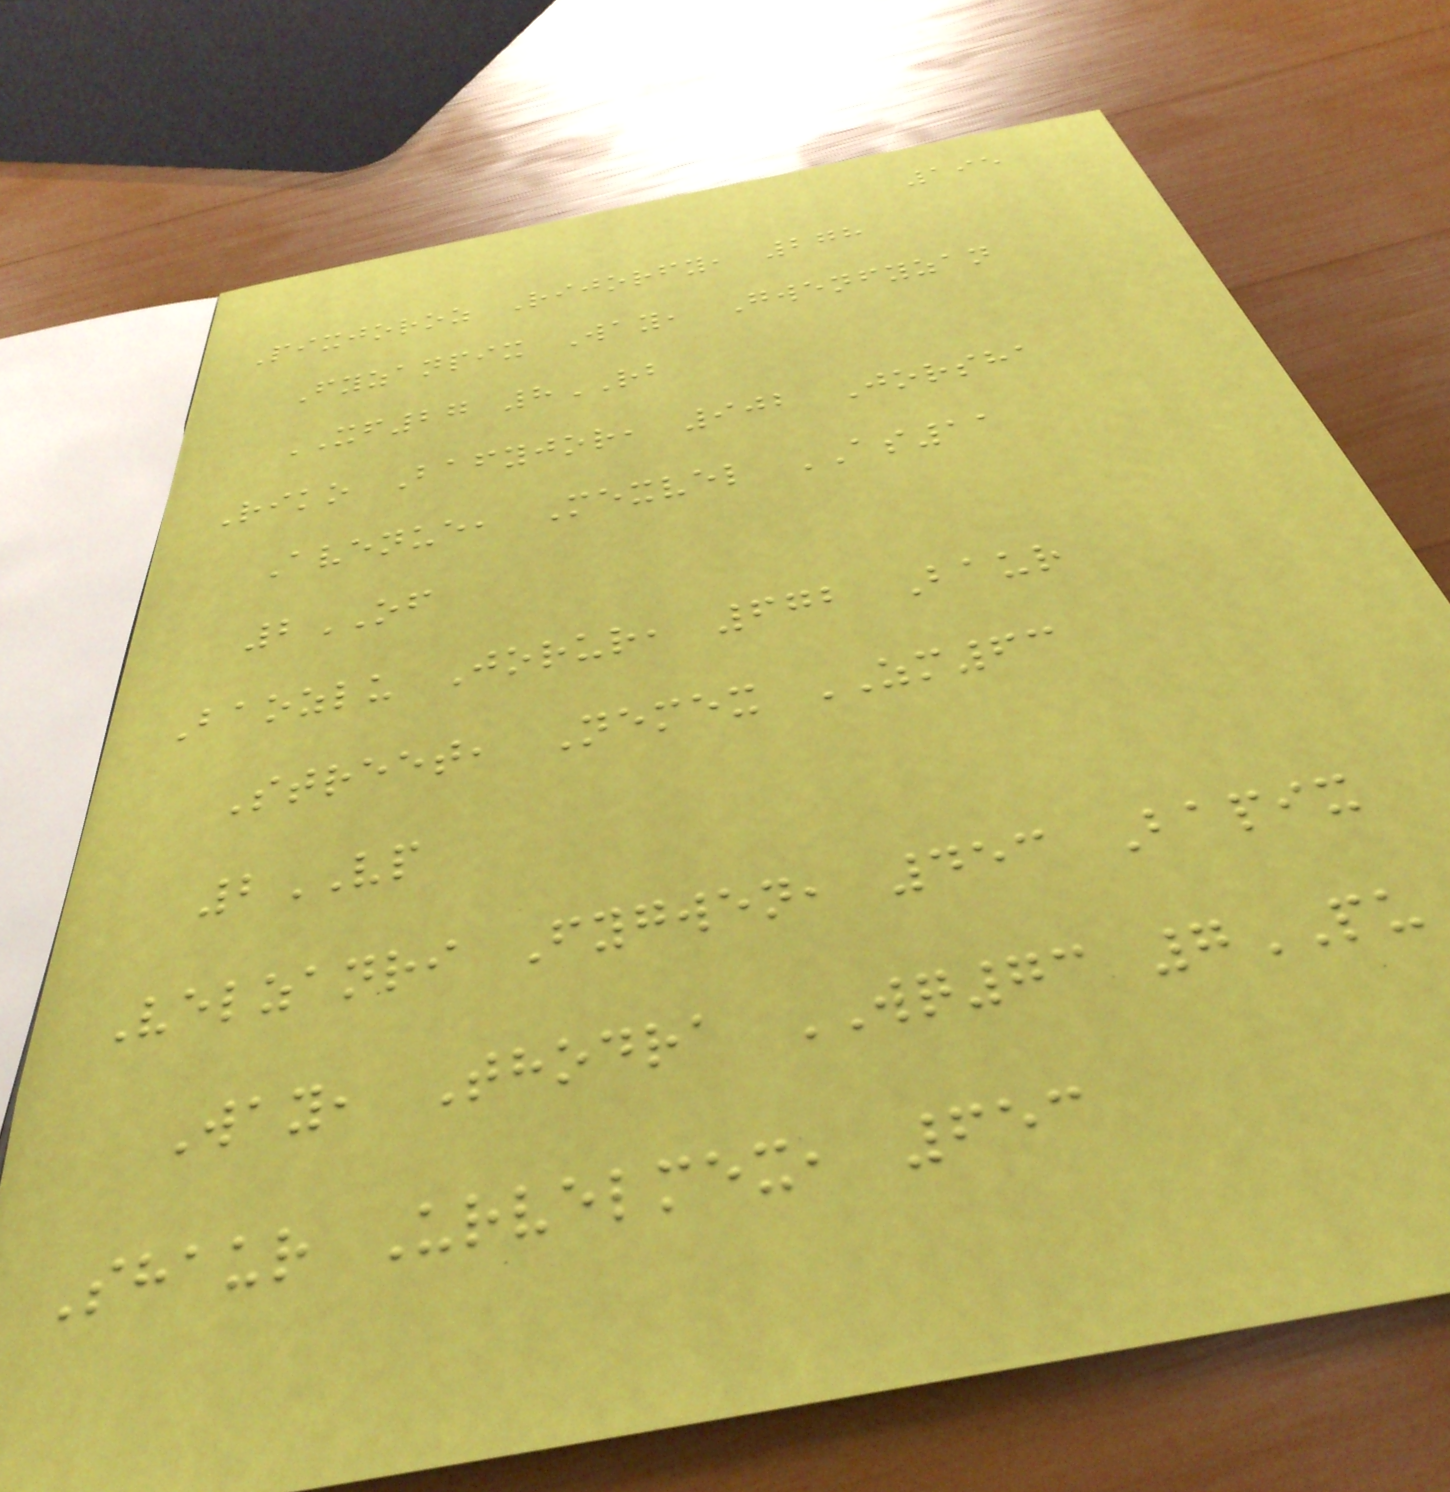195
Pixjoroz Rijorfy, 278
Fyzanpix Way, Gwenfyzan
XF27 8RB
Riko Bafyjor, 902 Jorsha
Avenue, Mexvel AS11
2OF
Baozlu Jorur, 672 Baur
Street, Nemex ZM63
2VP
Velzanri Fygwen, 453 Bapix
Way, Thodra WQ73 7PU
Shaur Urvelmex, 653
